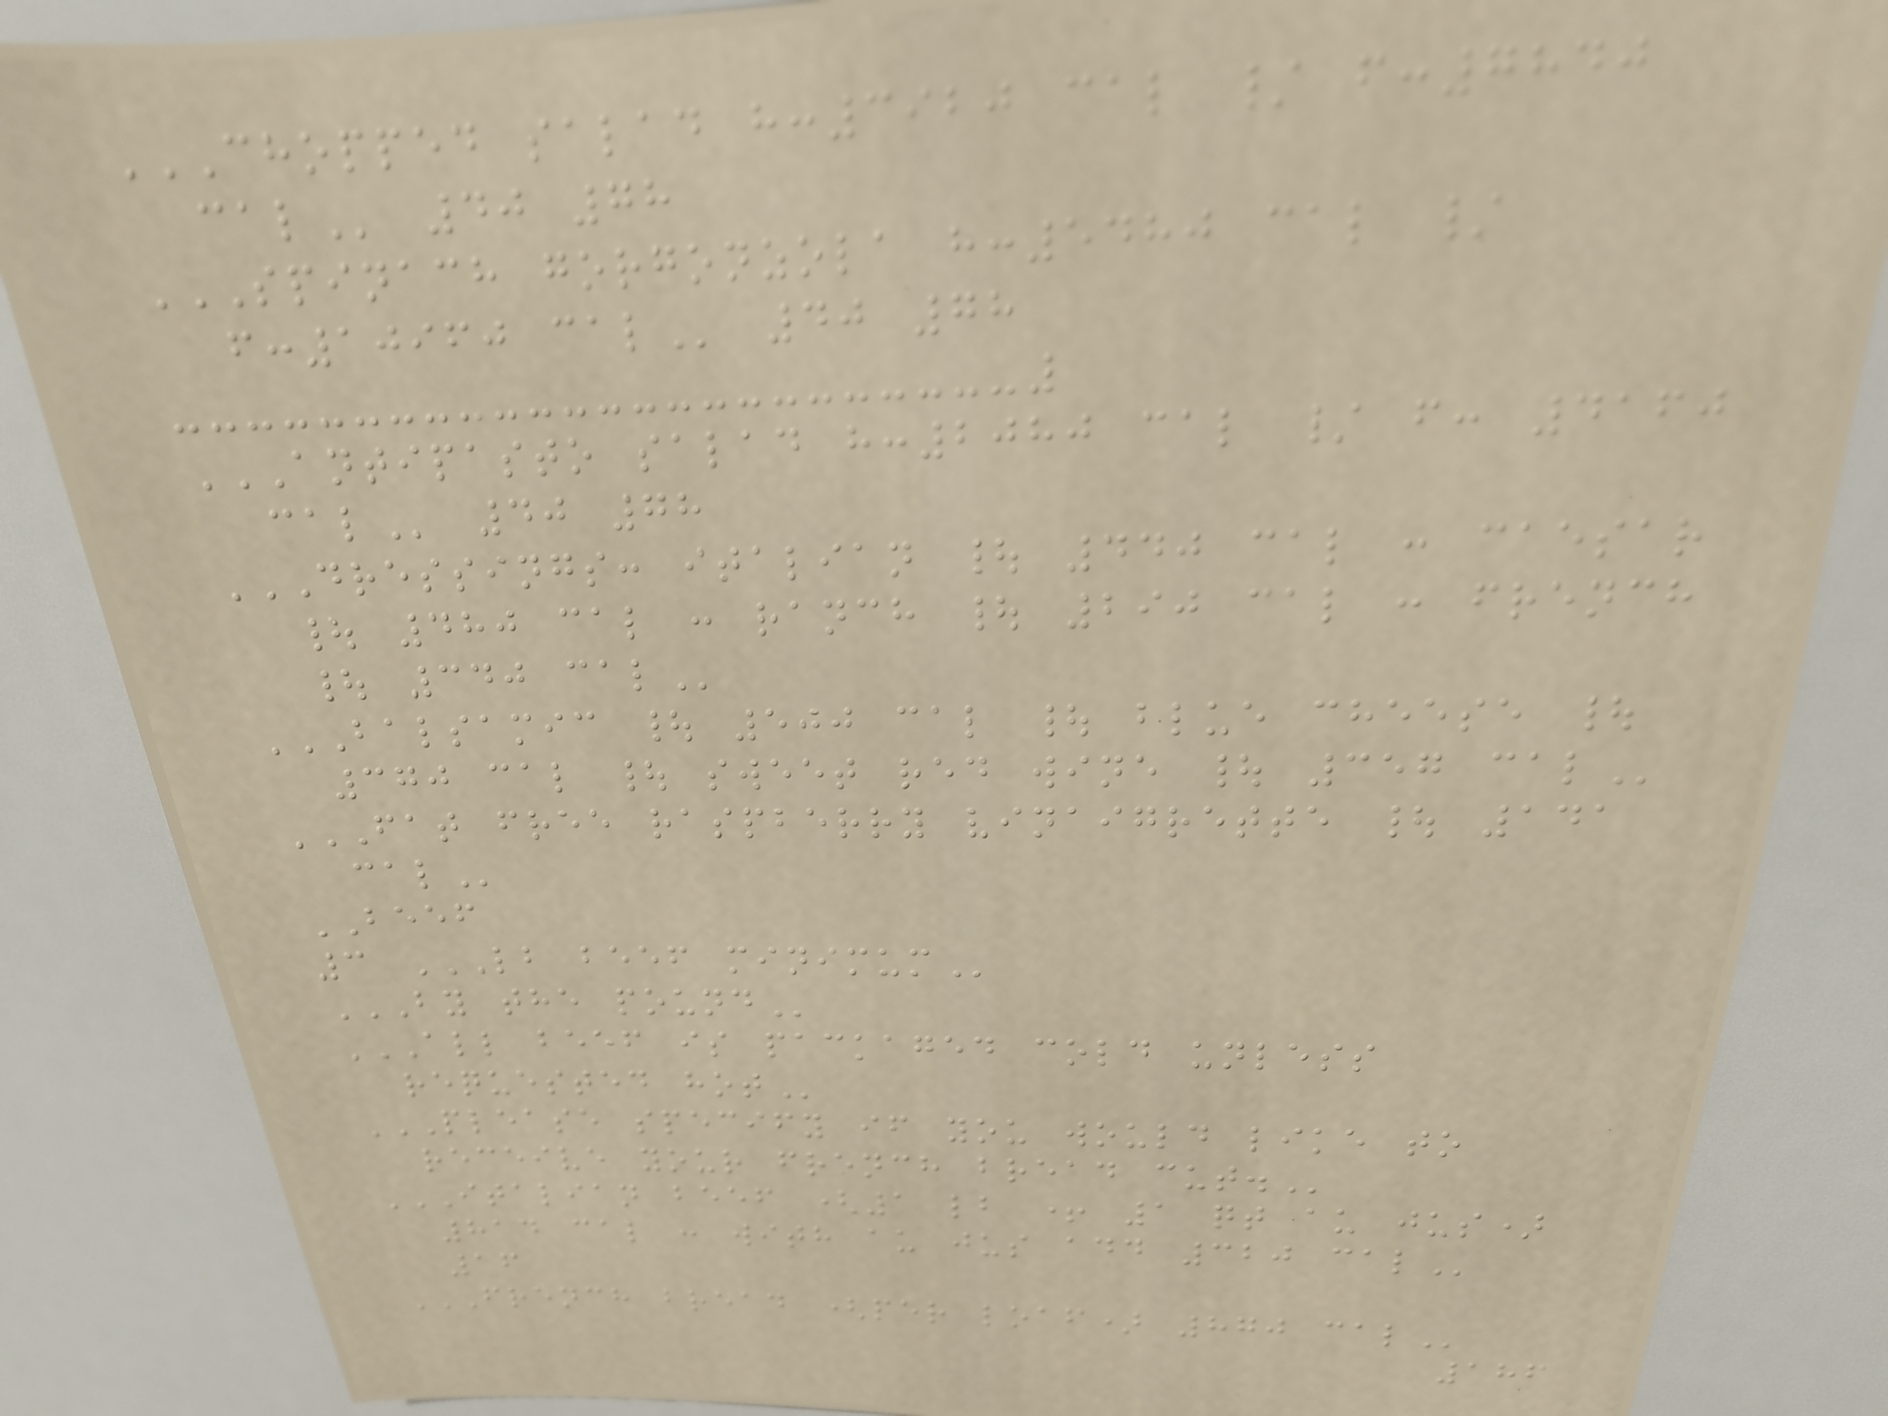CHOPPED SALAD H:3920 CAL / F:7840
CAL 40 78
SPINACH GORGONZOLA H:5480 CAL /
F:10960 CAL 40 78
ANTIPASTO SALAD H:2080 CAL / F: 4160
CAL 40 78
DRESSINGS: ITALIAN | 440 CAL : CAESAR
| 480 CAL : RANCH | 290 CAL : FRENCH
| 340 CAL
BALSAMIC | 500 CAL | BLUE CHEESE |
370 CAL | SWEET RED WINE | 357 CAL
FAT FREE RASPBERRY VINAIGRETTE | 141
CAL
BEEF
3 LB BEEF MINIMUM
BY THE POUND
ALL BEEF IS PACKAGED COLD UNLESS
REQUESTED HOT
PLEASE SPECIFY IF YOU WOULD LIKE TO
RECEIVE YOUR FRENCH BREAD CUT.
ITALIAN BEEF (1 LB + 1 QT AU JUS)
814 CAL : WITH AU JUS ADD 320 CAL
16
FRENCH BREAD (PER LOAF) 870 CAL
186
